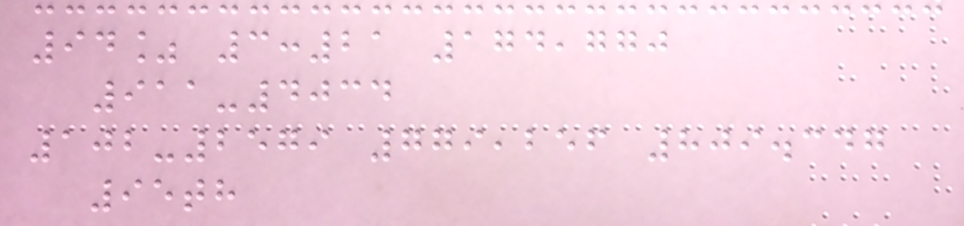94% 3:21 174,770
911-4034
102-2579 779,256 809.347
95th
